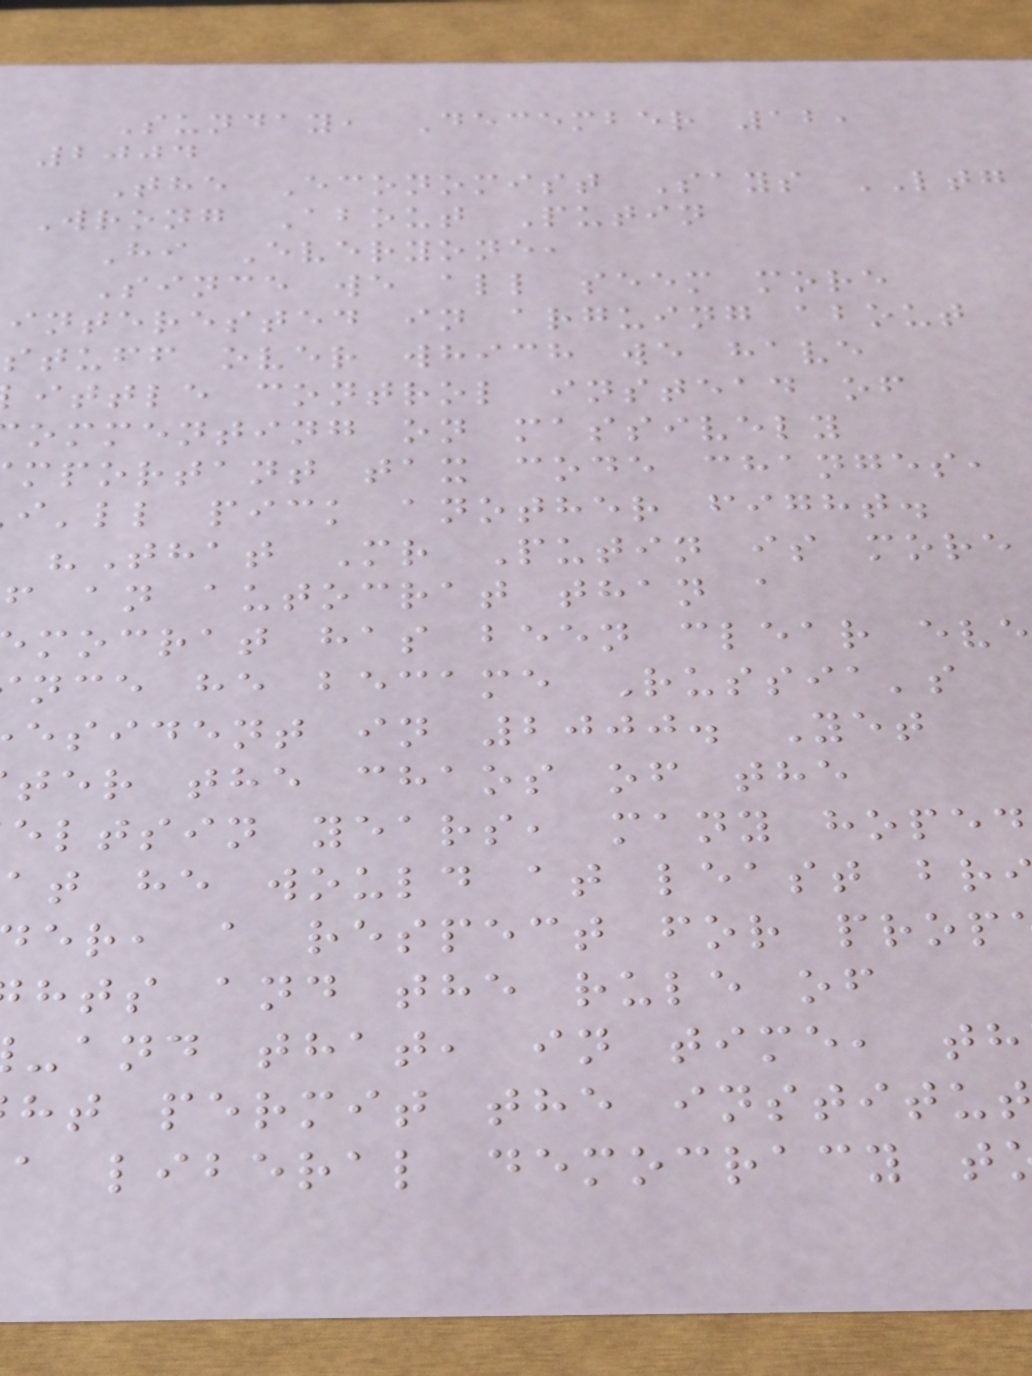Sunday, December 12,
2004
The Economist Says LTG
Wrong About Putin
Hi Everyone,
Since we all seem more
interested in arguing about
stuff over which we have
ittle control instead of
ommenting on massively
mportant tax code changes,
i'll pick another fight.
"That Mr Putin is more
f an autocrat than a
mocrat has been clear eve
nce he became Russia's
esident in 2000. Yet
ter the chaos of the
eltsin years, many hoped
at he would at least br
er, a respect for prop
hts and the rule of
-and that, in time, th
ht permit the institu
a liberal democracy t
